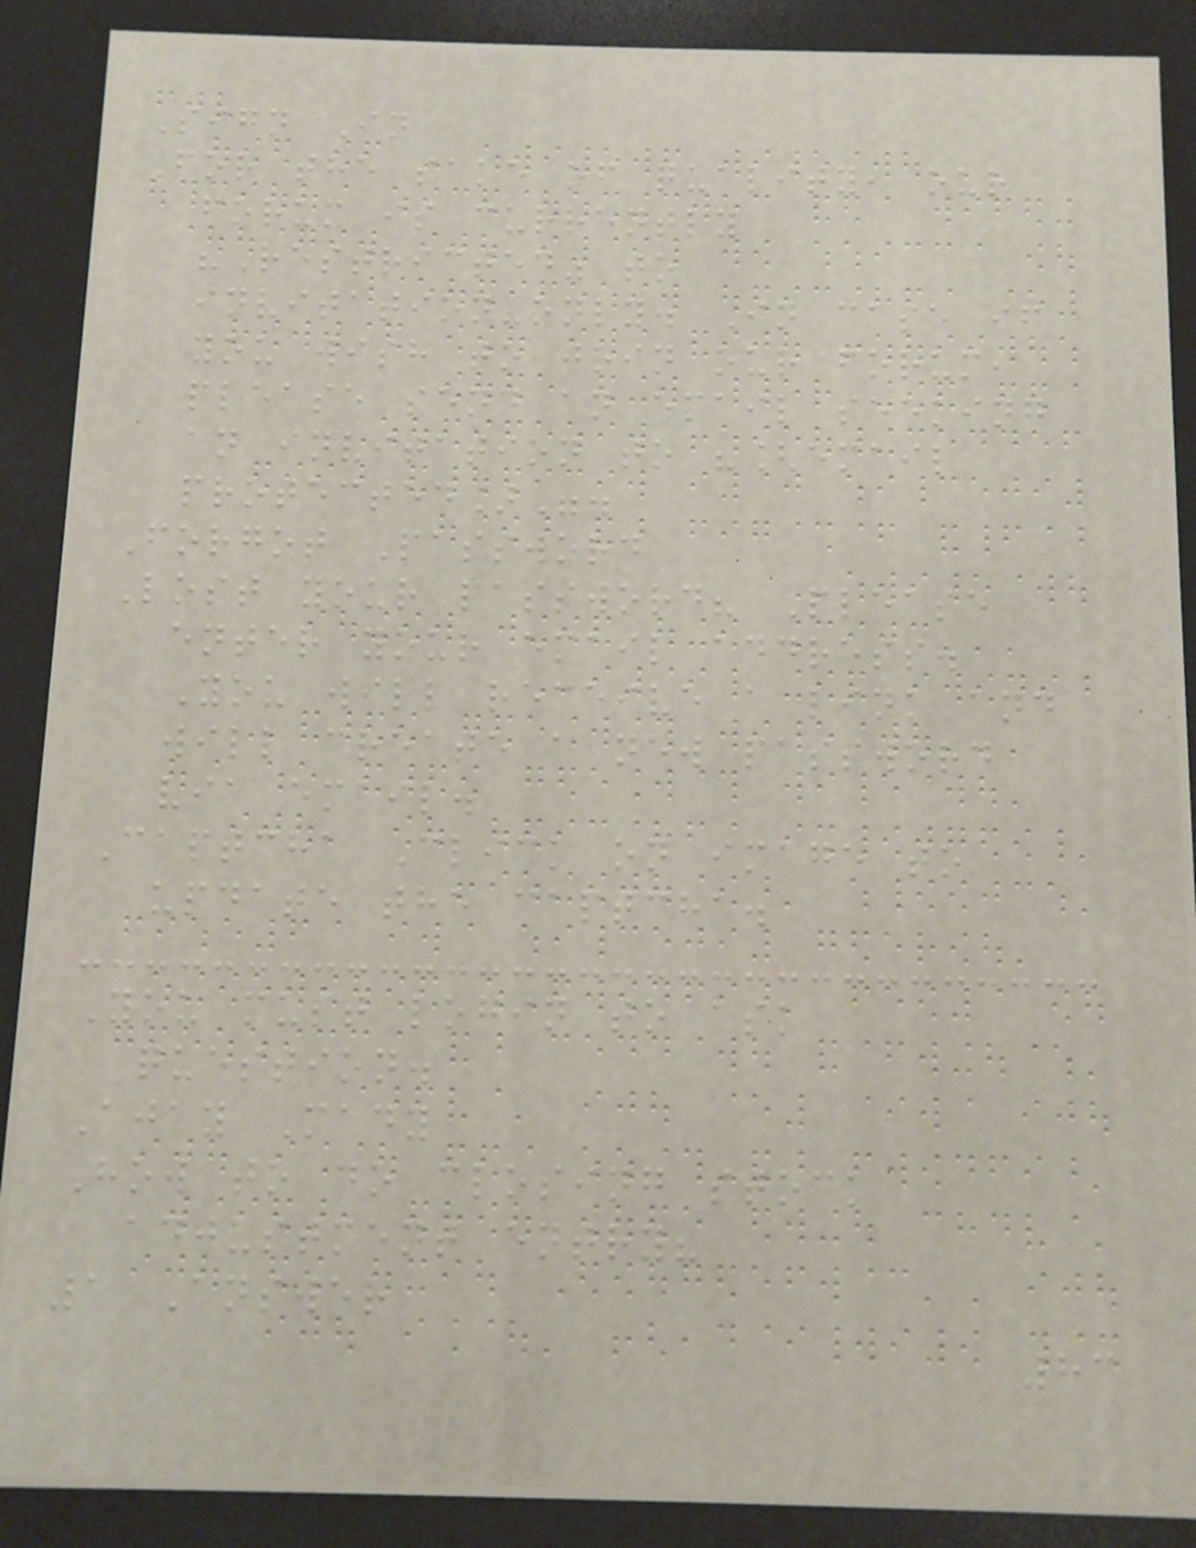Sign In
For the sake of quality, our
forum is currently
"Restricted" to
invitation-only. In case if
you wish to join our forum,
please send an email seeking
an invitation to "[email
protected]".
Forgot Password
Lost your password? Please
enter your email address.
You will receive a link and
will create a new password
via email.
Captcha Click on image to
update the captcha.
You must login to ask
question.
Ajay Mady
How to do closing stock
adjustment entry?
1 Answer
83
